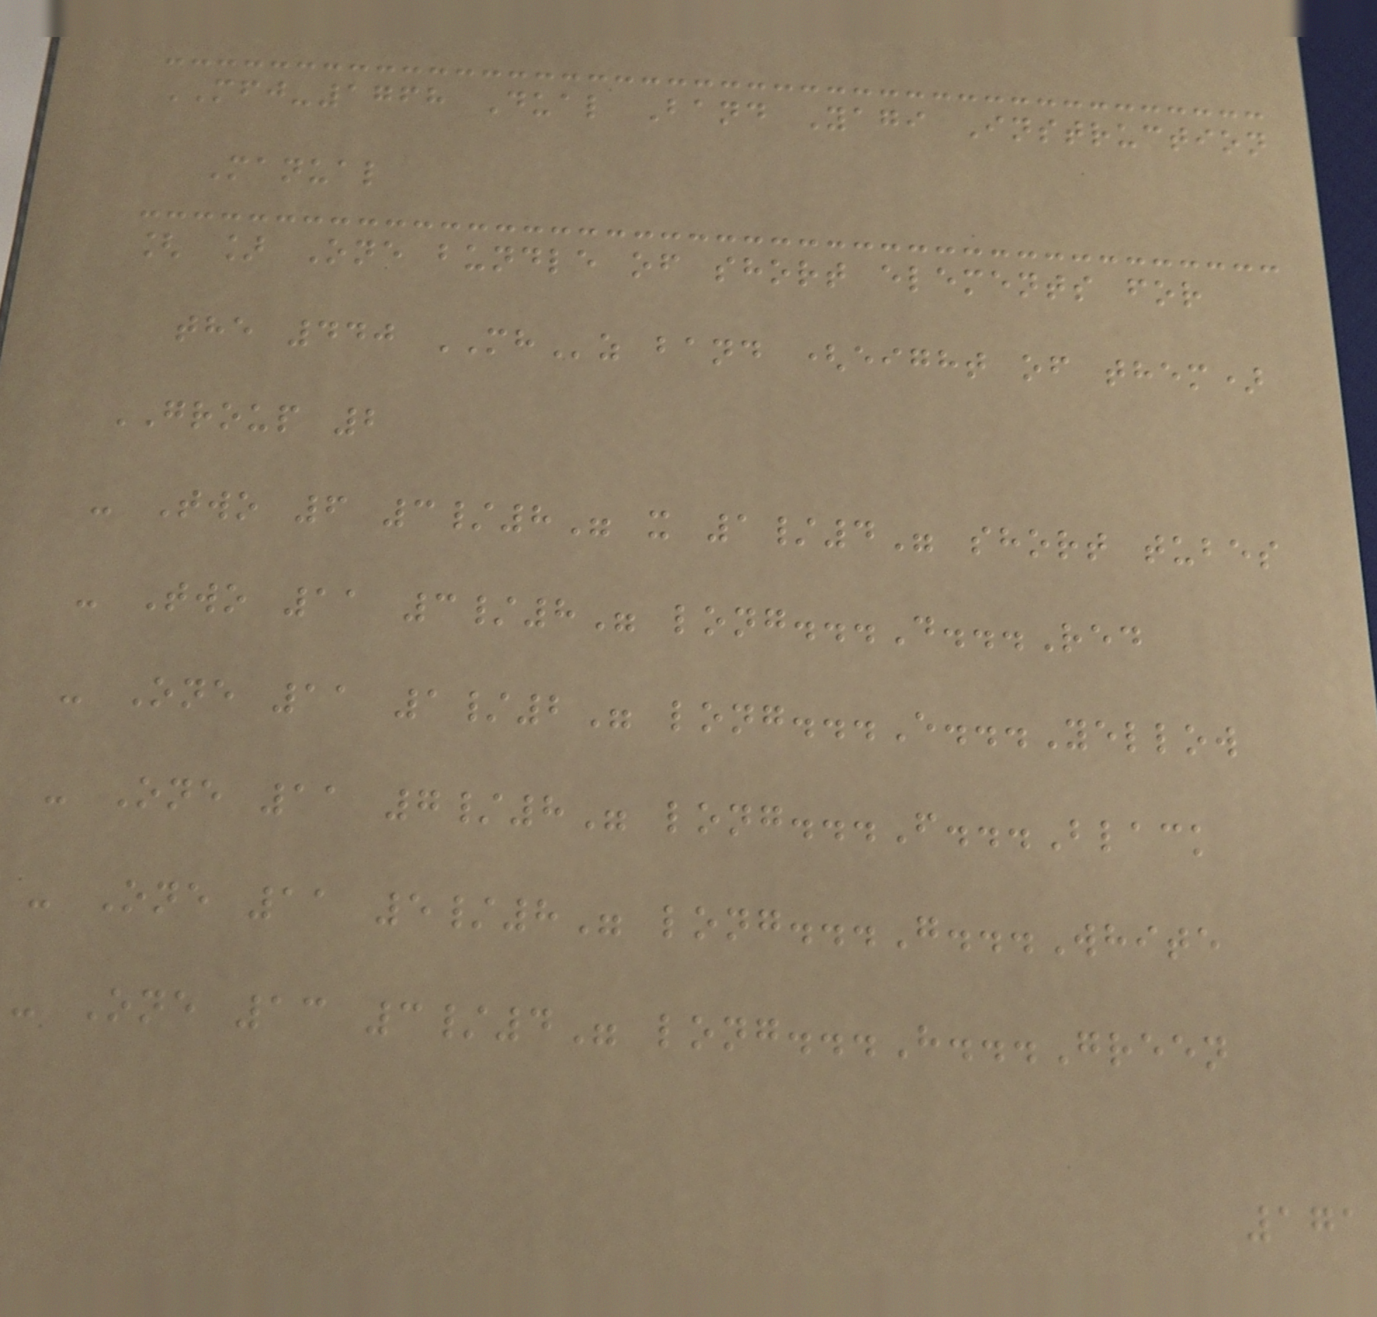MFJ-1768 Dual Band Yagi Instruction
Manual
[ ] One bundle of short elements for
the 440 MHz band (eight of them)
GROUP 2
- Two 6 3/8" x 1/4" short tubes
- Two 11 3/8" long...D...Red
- One 11 1/2" long...E...Yellow
- One 11 7/8" long...F...Black
- One 11 5/8" long...G...White
- One 13 3/4" long...H...Green
171
